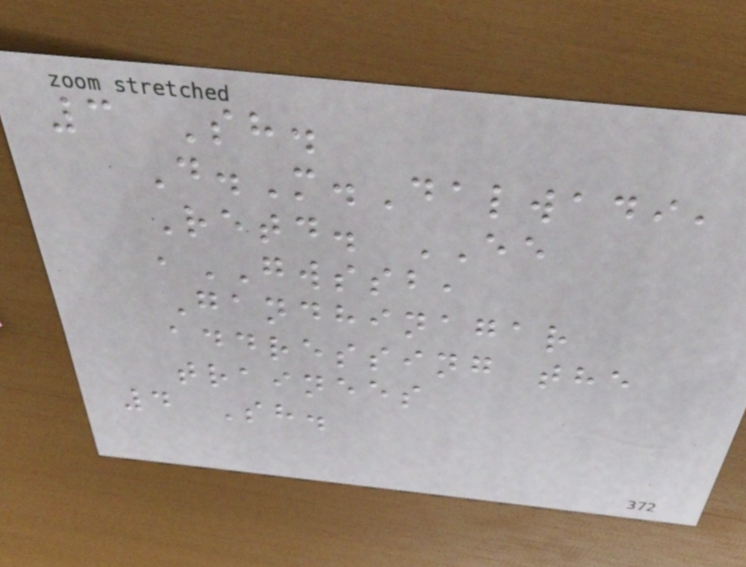3 Sh.
D.M.Dalwadi,
Retd. EE
,GWSSB,
Gandhinagar
addressing the
trainees
4 Sh.
